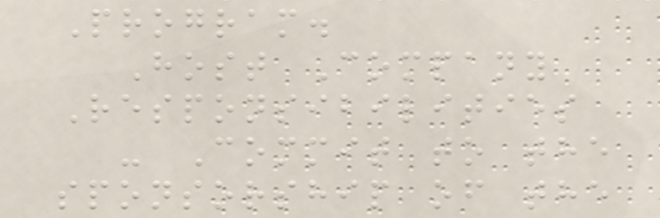Program.
Host Company
Responsibilities
- Commit to the
sponsorship of the
